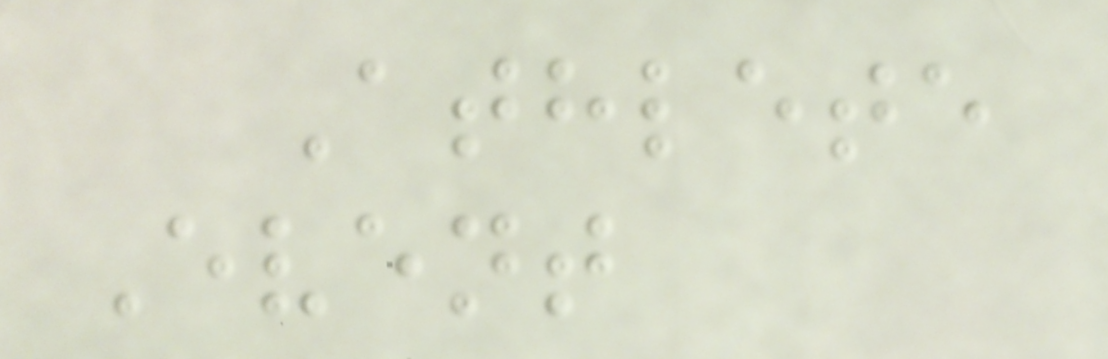Athlete
Event
